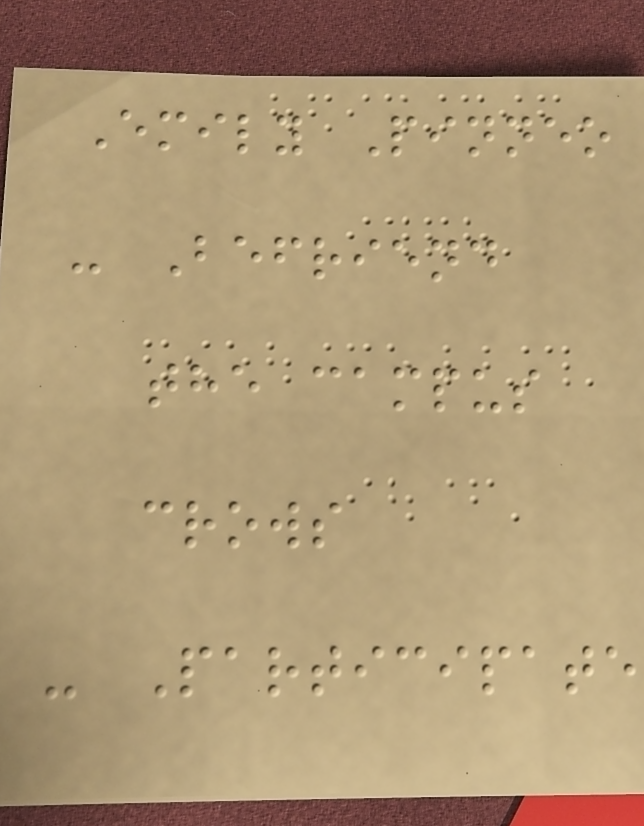Emily Pinneo
- Befriend
the campus
crows
- Participate
